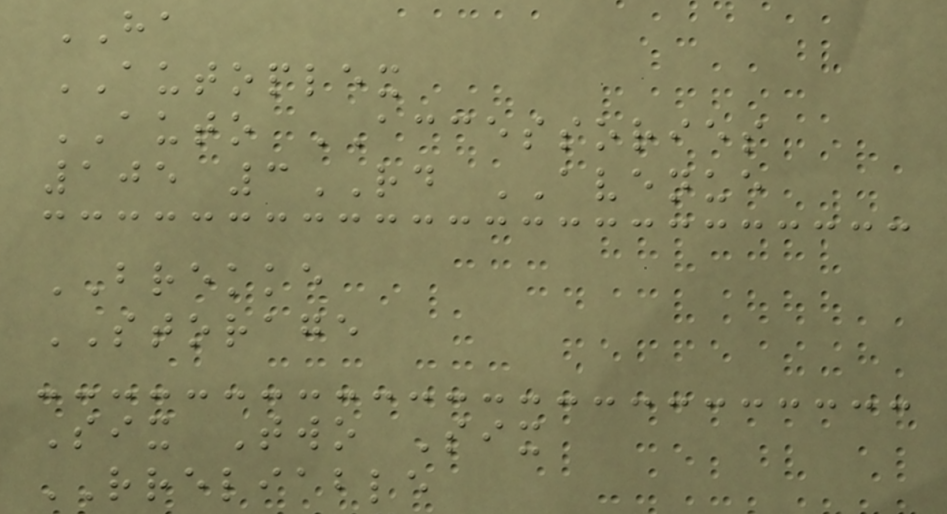HA
AUTOPLEX
AUTO ACCESSORIES
105 3RD AVENUE
BREKKE
STORAGE
Six Two Six
RRELIABLE
